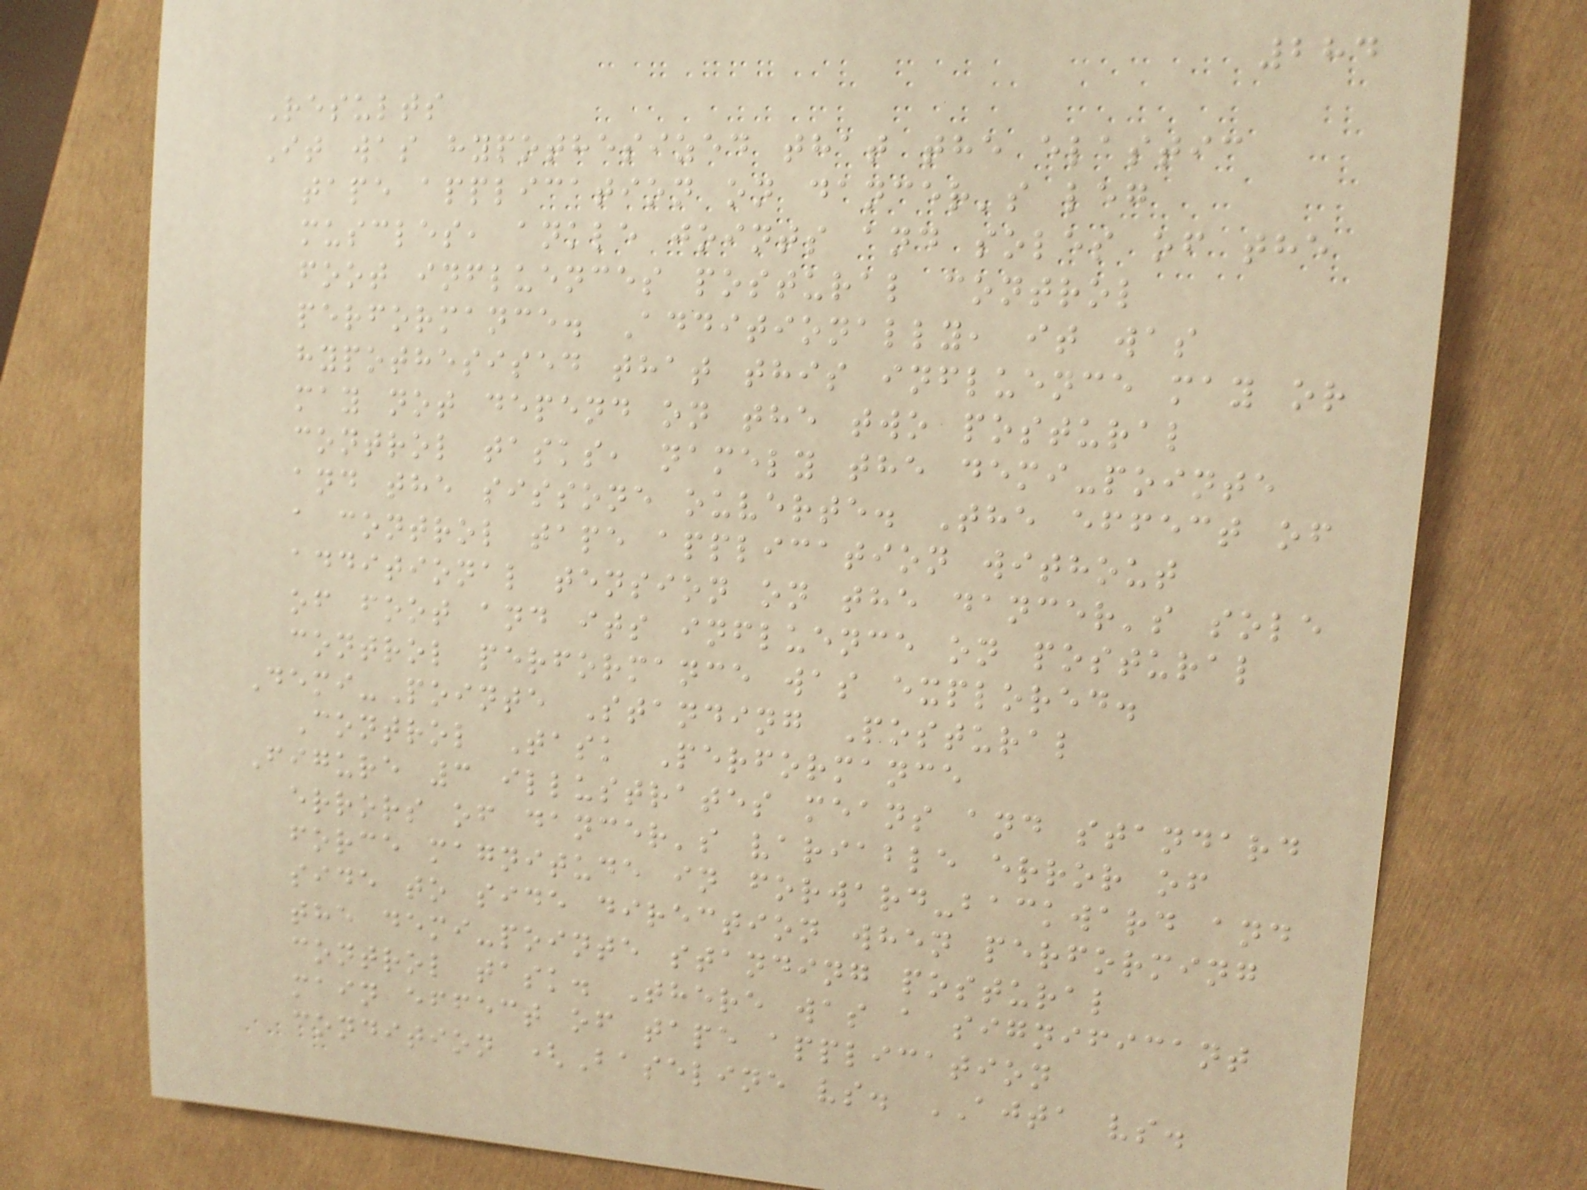284
Results
It was hypothesized that the elastic
tape application on dancer's leg
muscles, ankle joints and soles of the
foot influences postural control
performance. Additionally, it was
hypothesised that this influence may or
may not depend on the two postural
control tasks, namely the demi-pointe
and the sissone ouverte. The effect of
a control tape application without
additional tension on the dancer's sole
of foot and its influence on postural
control performance was explored.
Demi-Pointe Standing Postural
Control Task Performance
Figure 3 illustrates means and standard
errors of dancer's variable error of
force magnitude in forward-backward and
side to side direction when performing
the demi-pointe standing postural
control task. There was a significant
main effect of tape application
condition (Baseline vs. AJTA vs.
